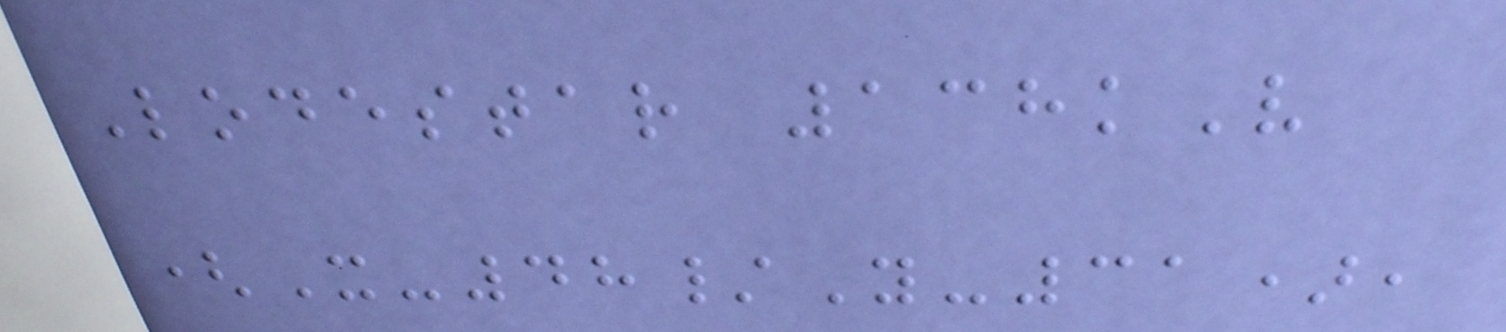Lodestar 138kV
(X-48/Y-31),
